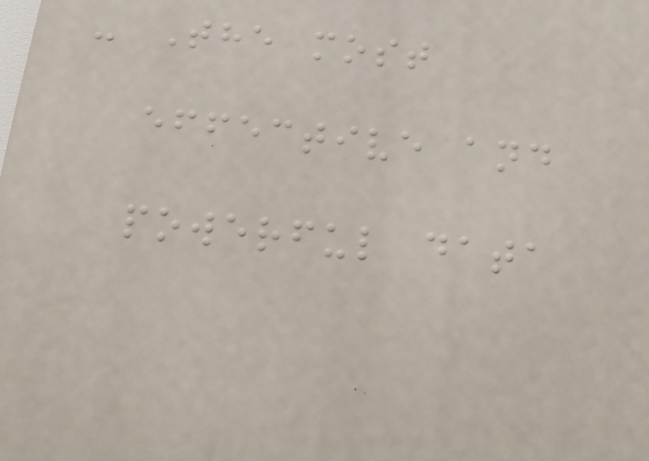- The most
effective and
powerful data
